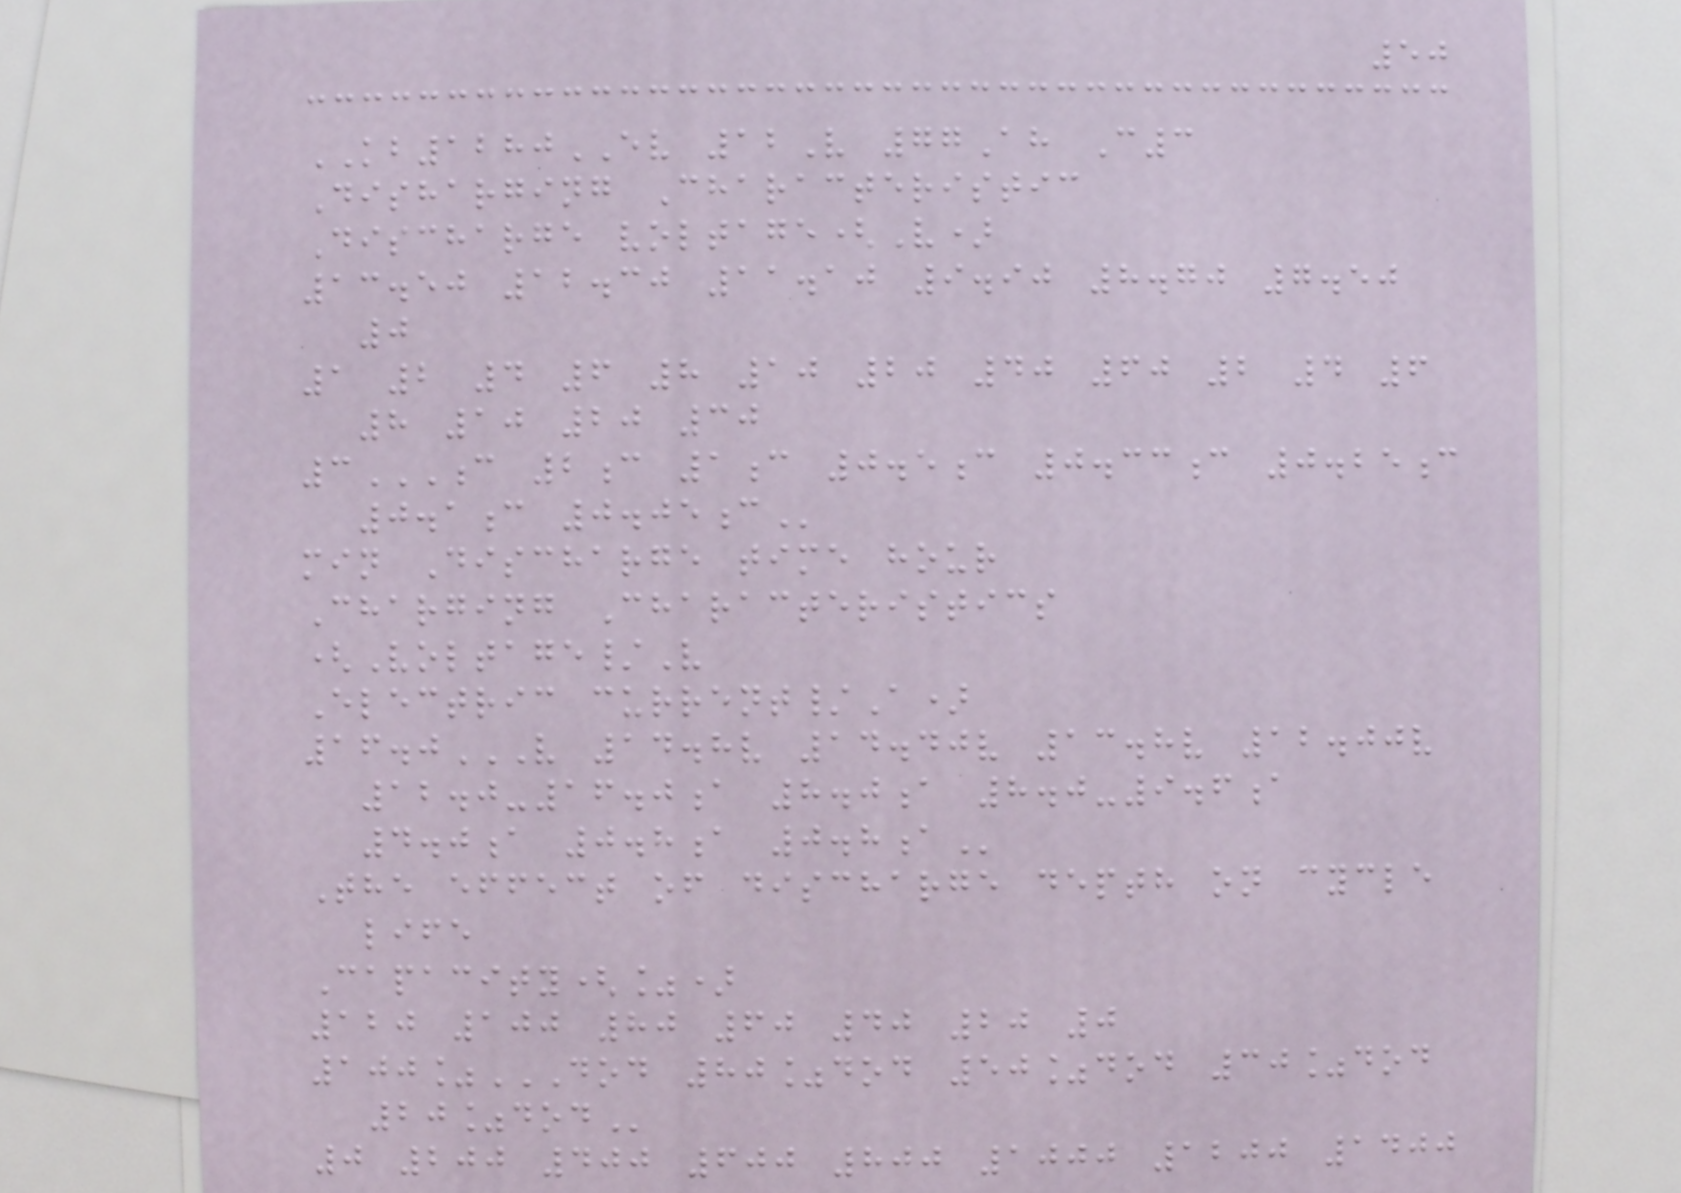50
KB1280EV 12V 77Ah C3
Disharging Characteristic
Discharge voltage(V)
13.50 12.30 11.10 9.90 8.70 7.50
0
1 2 4 6 8 10 20 40 60 2 4 6
8 10 20 30
3C 2C 1C 0.5C 0.33C 0.25C
0.1C 0.05C
min Discharge time hour
Charging Characteristics
(Voltage/V
Electric current/A)
16.0V 14.8V 14.40V 13.8V 12.00V
12.0-16.0A 8.0A 8.0-9.6A
4.0A 0.8A 0.8A
The effect of discharge depth on cycle
life
Capacity(%)
120 100 80 60 40 20 0
100%DOD 80%DOD 50%DOD 30%DOD
20%DOD
0 200 400 600 800 1000 1200 1400
